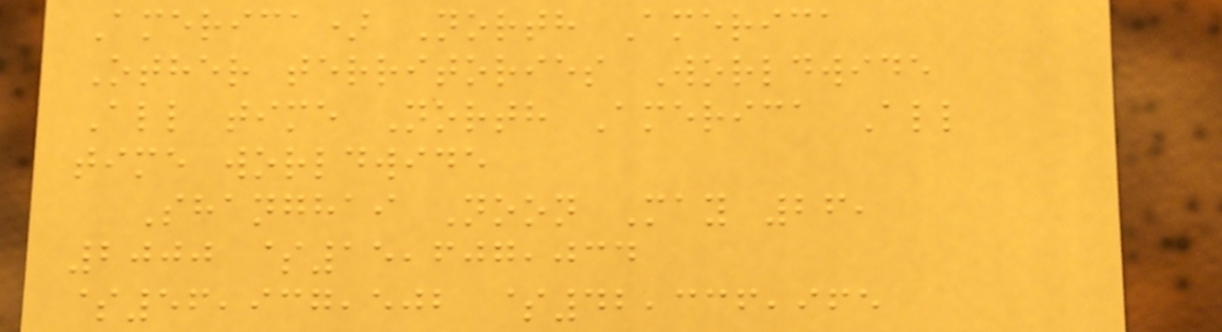America) North America
Other territories Worldwide
All time North America All
time worldwide
Shanghai Noon May 26,
2000 $15,607,034
$56,937,502 $42,336,965
